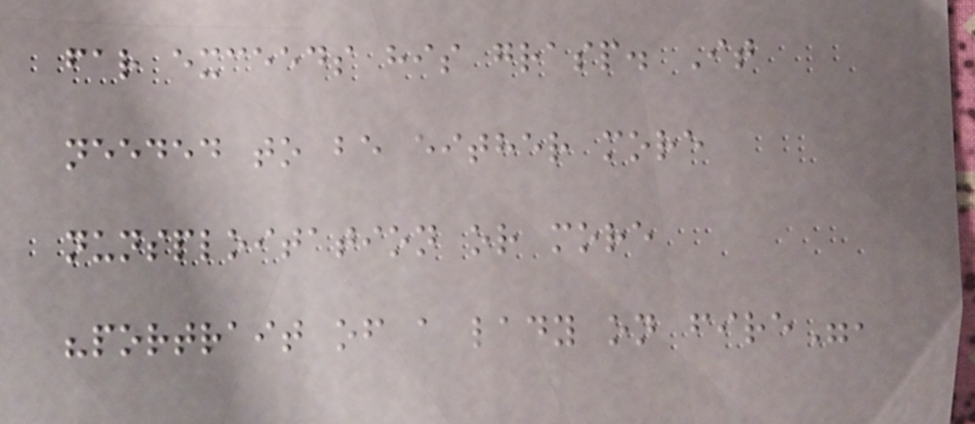far exceeds his grasp. It
needed to be either more
nunsploitation or more
"portrait of a lady on fire",
